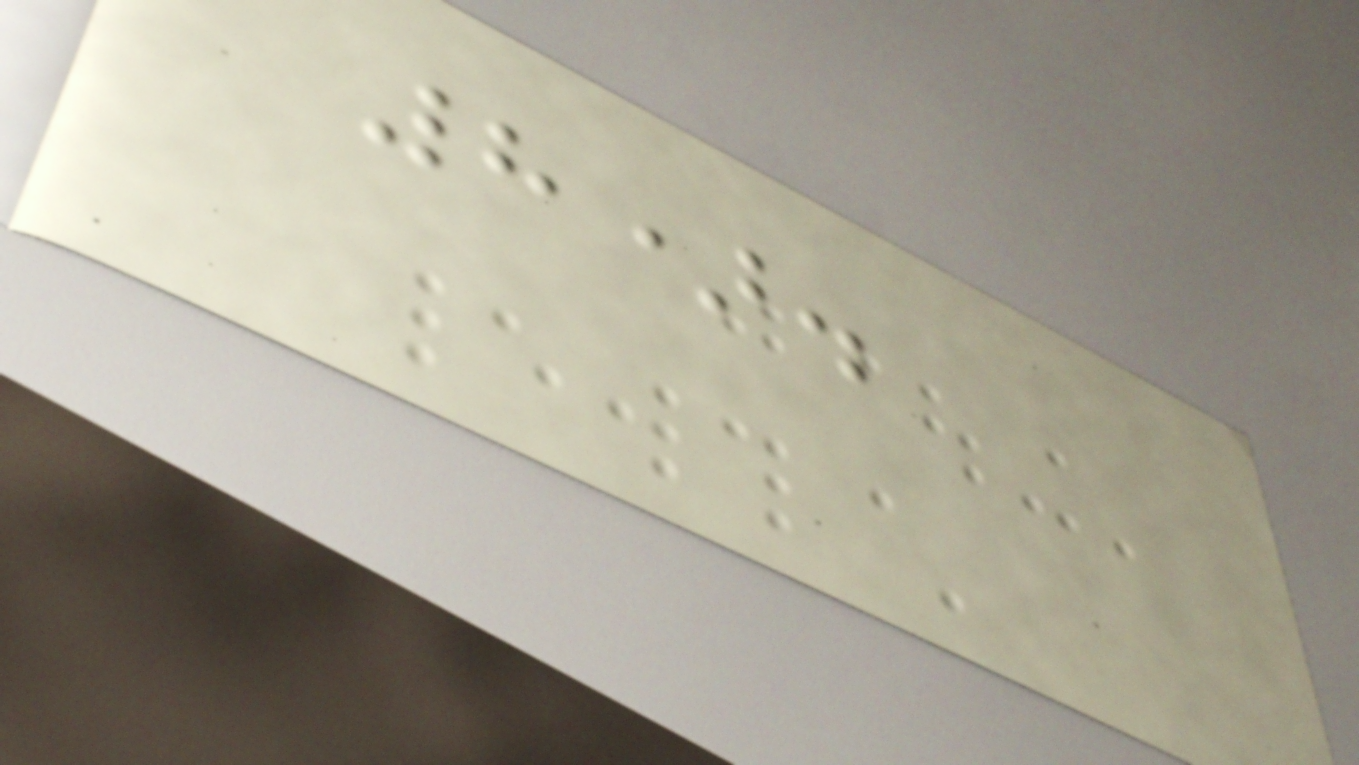8).
